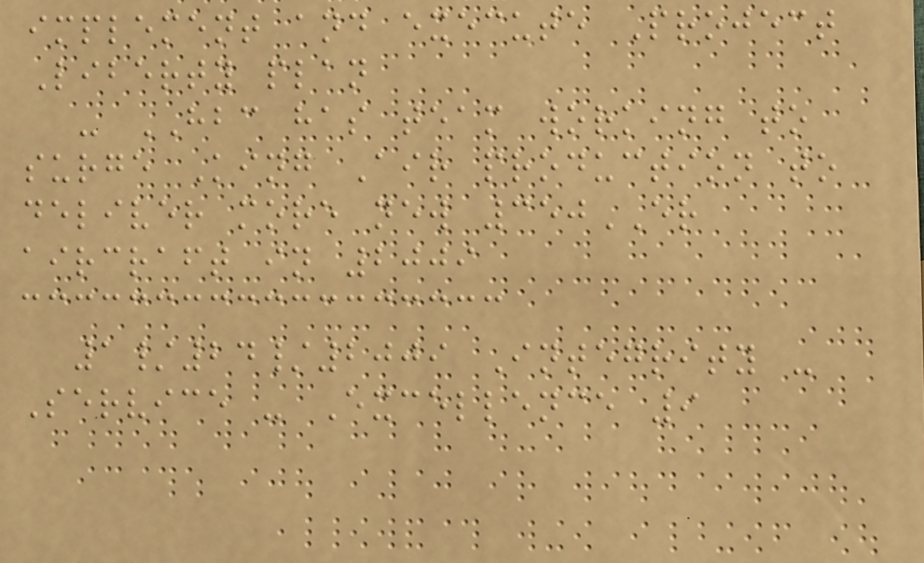implement and execute Project
Liberty plan
- HBC has team working to
surge King Air production to
deliver more new 350ER
aircraft in 2009
1/24/2009 Integrity -
Service - Excellence 9
